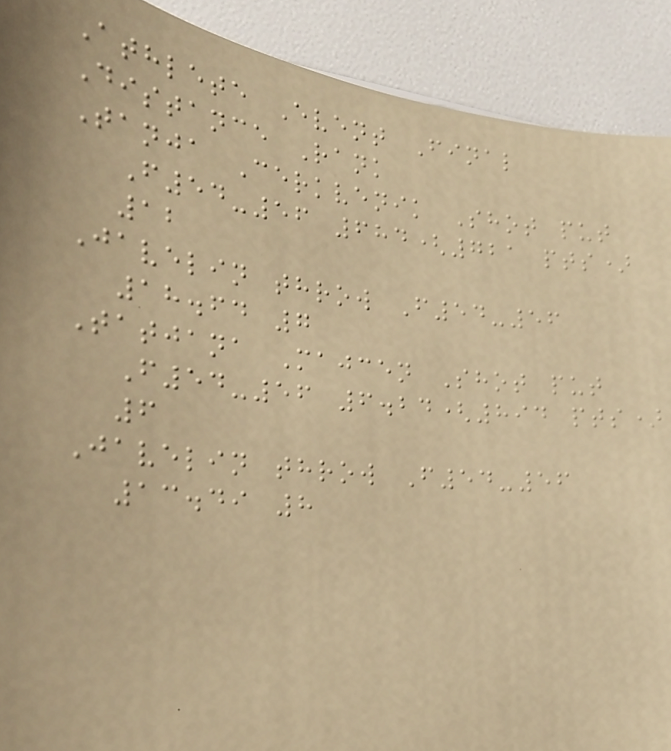Athlete Event Final
Distance Rank
Tanja Cerkvenik Shot put
F54-56 684(721 pts)
12
Javelin throw F54-56
18.64 7
Tatjana Majcen Shot put
F54-56 6.24(894 pts)
6
Javelin throw F54-56
13.49 8
